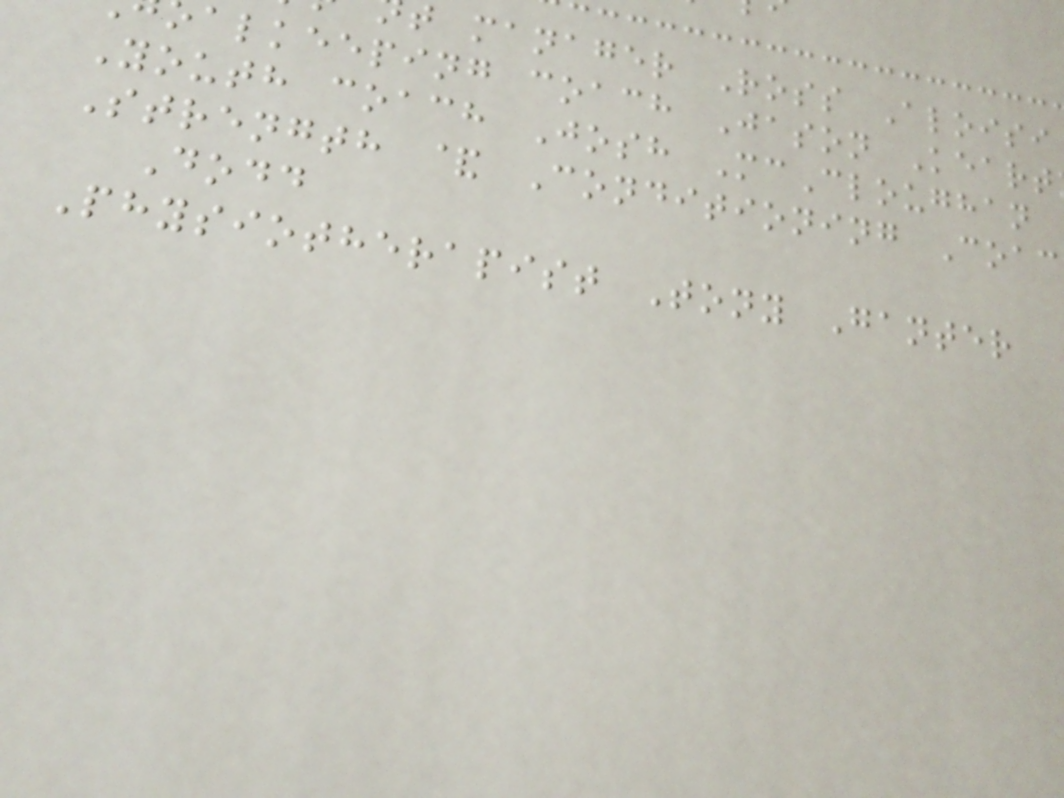t manager Ross Aloisi
alkeeping coach Jason Keart
Youth coach Josh McCloughan
Strength & Conditioning Coac
Dodd
Physiotherapist Tony Ganter
